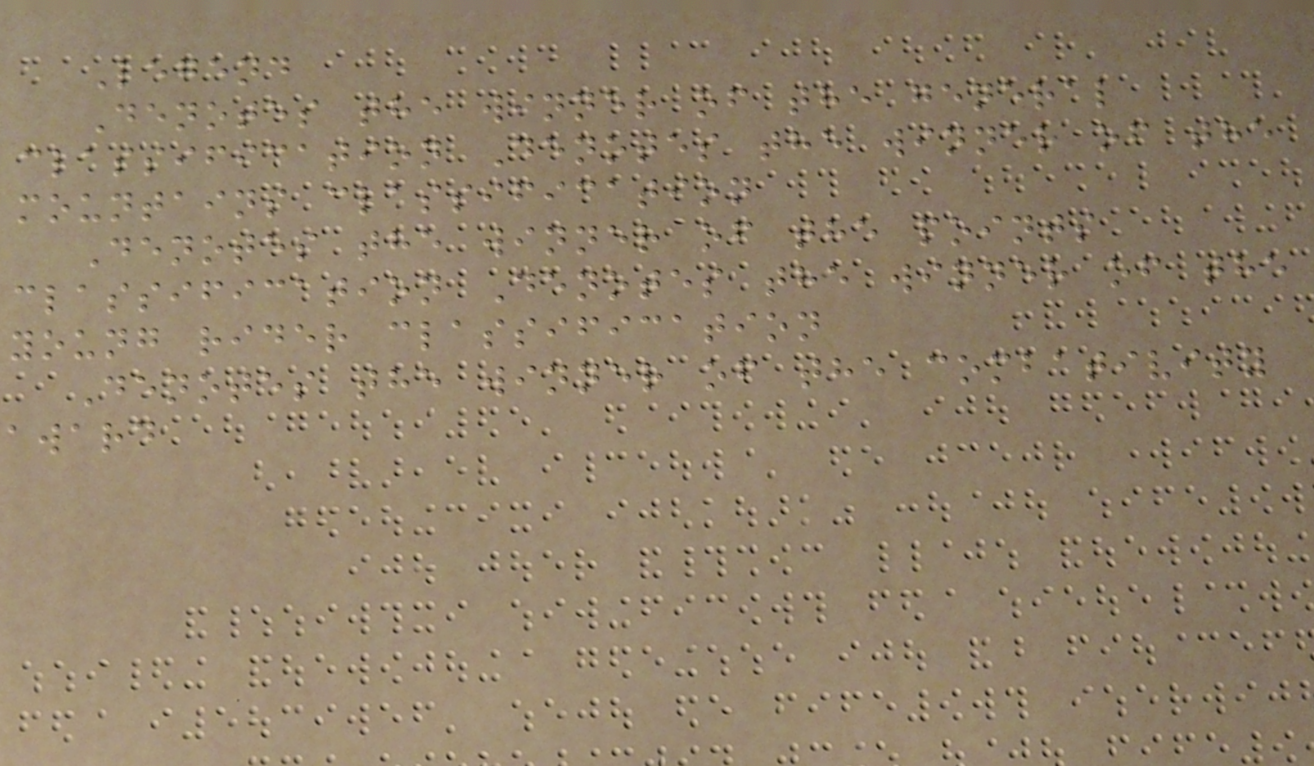Legend
Denotes the winner of the general
classification Denotes the winner of the
mountains classification
Denotes the winner of the points
classification Denotes the winner of the
young rider classification
Denotes the winner of the combativity
award
